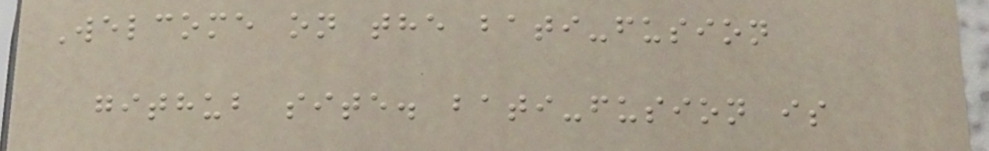Welcome on the bati-fusion
github site. bati-fusion is
